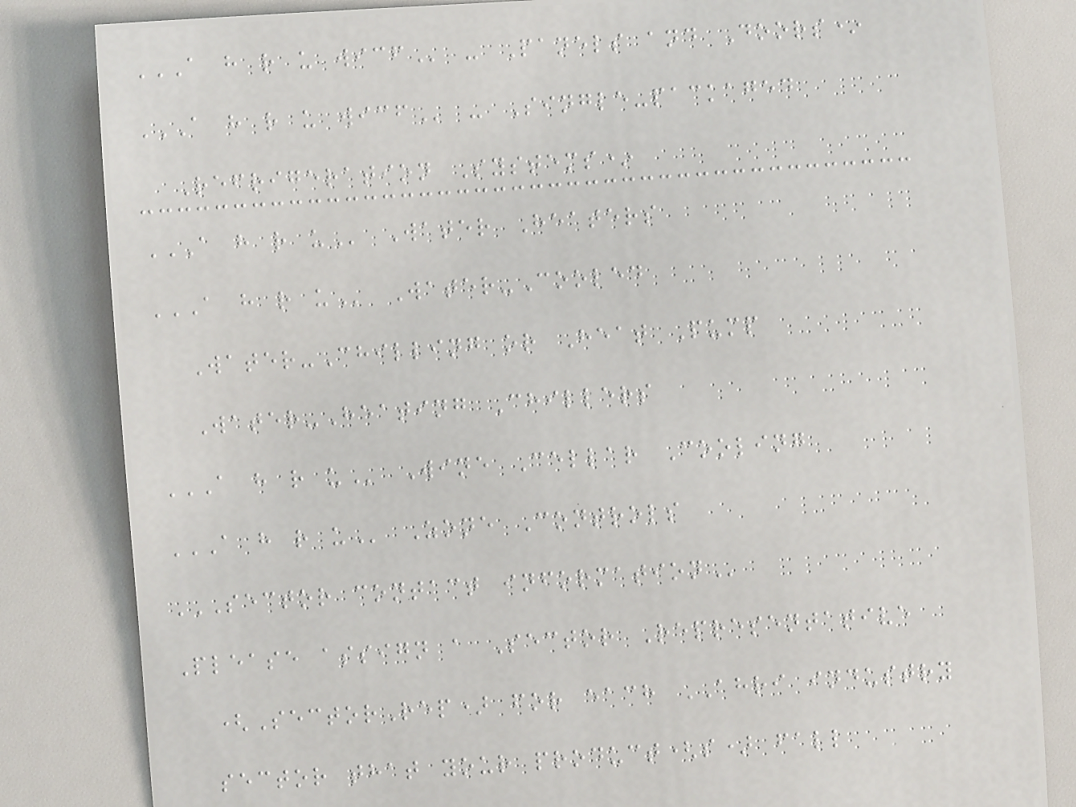A H R U WICF - Panels and Doors*
A H R U WICF - Single-packaged
Refrigeration Systems*
A H R U Water Heaters
A H R U Water-Cooled
Water-Chilling or Heat Pump
Water-Heating Chillers
A H R U Wine Cellar Cooling
A H R U Zone Controls
SECTOR CONTACT INFORMATION
Please assign a Sector Representative
(SectorRep) for each AHRI industry
sector that your product(s) fall
